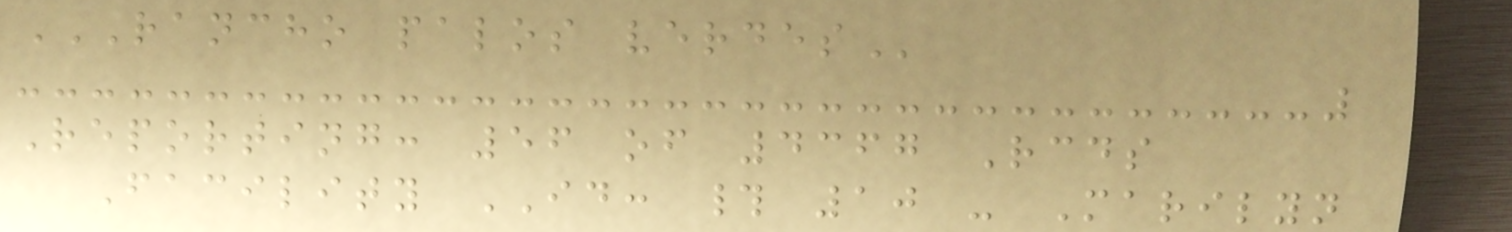RANCHO PALOS VERDES
Reporting: 56 of 4367 Rcds
Facility ID: # 10 - Marilyn
